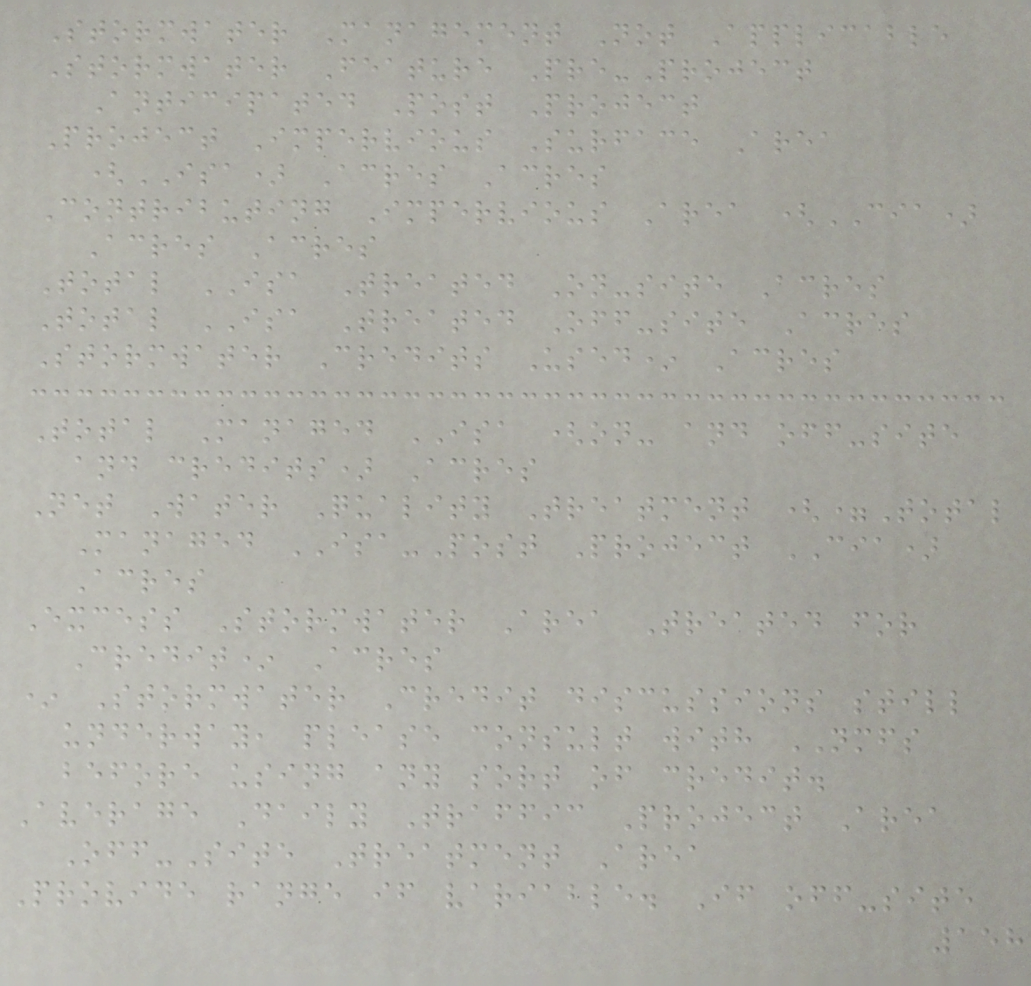Stormwater Management Not Applicable
Stormwater Feature Pre-Project
Anticipated Post Project
Project Impervious Surface Area
(ISA) Acres Acres
Contributing Impervious Area (CIA)
Acres Acres
Total ISA Treated On-site Acres
Total ISA Treated Off-site Acres
Stormwater Credits Used* Acres
Total Managed ISA (on- and off-site
and credits) Acres
Net Water Quality Treatment (=Total
Managed ISA-Post Project CIA)
Acres
Excess Stormwater Area Treated for
Credit* Acres
* Stormwater Credit discussions still
underway, please consult with NMFS
before using any sort of credit.
Average Daily Traffic Project Area
Off-Site Treatment Area
Provide range if variable. If off-site
158
